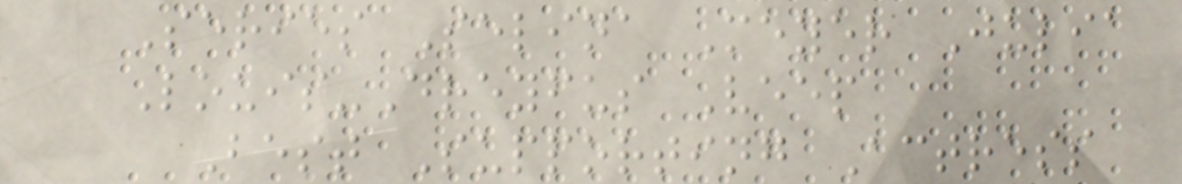Series Selina Meyer Julia
Louis-Dreyfus Veep
Best Supporting Actress
